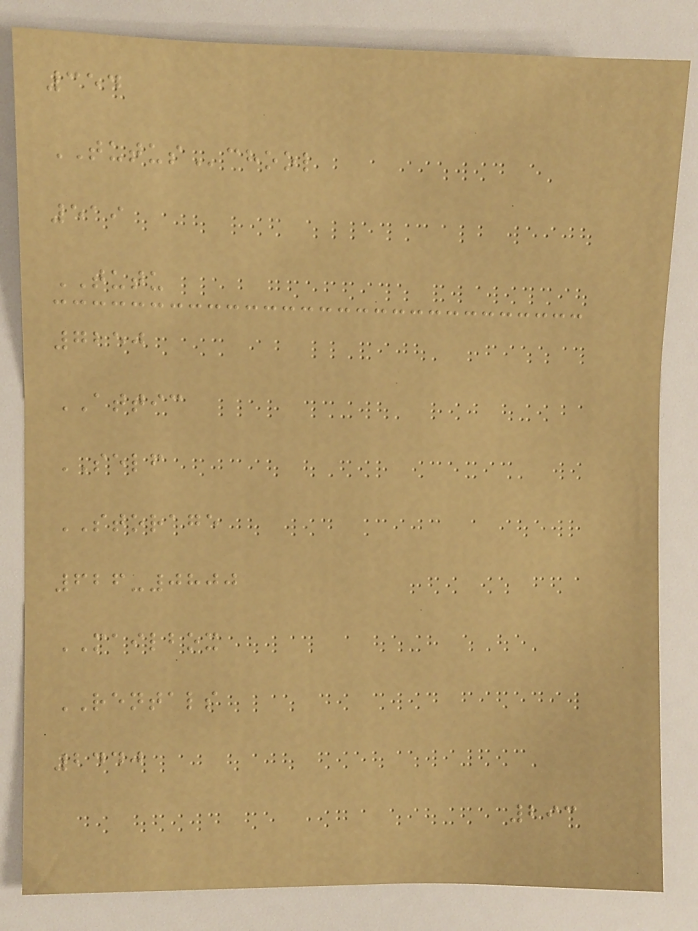354
TUTUSchool
519
TUTU
7250
ATTIC
SELF
STORAGE
626-0800
MAILBOX
RENTALS
2440
293
